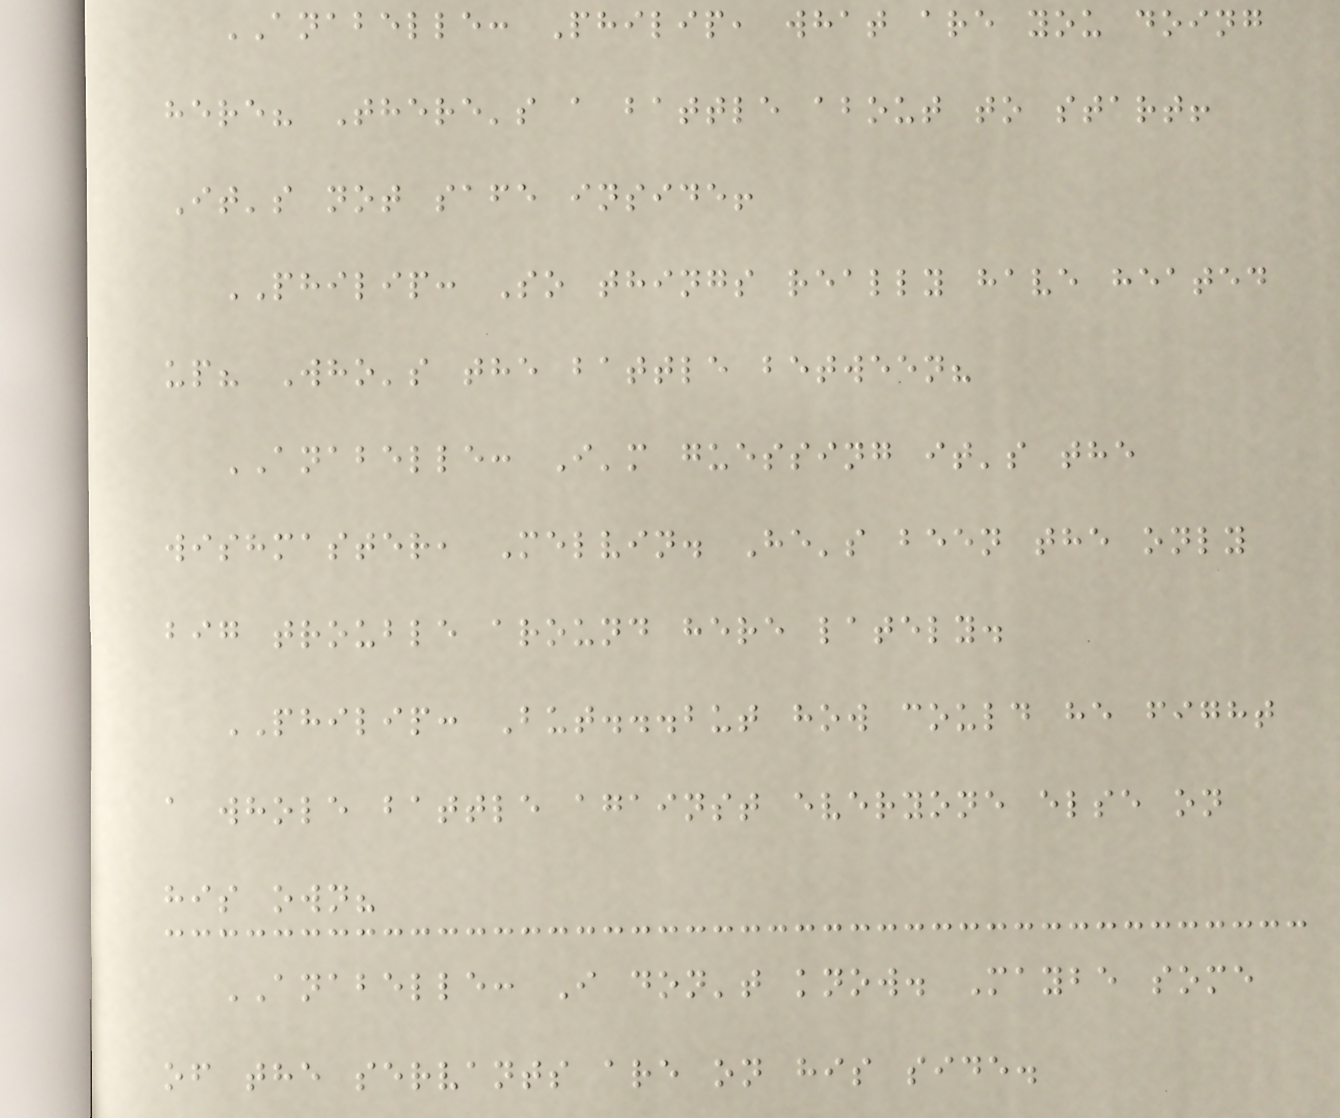ANABELLE: Philip, what are you doing
here? There's a battle about to start!
It's not safe inside!
PHILIP: So things really have heated
up? Who's the battle between?
ANABELLE: I'm guessing it's the
wishmaster, Melvin. He's been the only
big trouble around here lately.
PHILIP: But...but how could he fight
a whole battle against everyone else on
his own?
ANABELLE: I don't know. Maybe some
of the servants are on his side.
